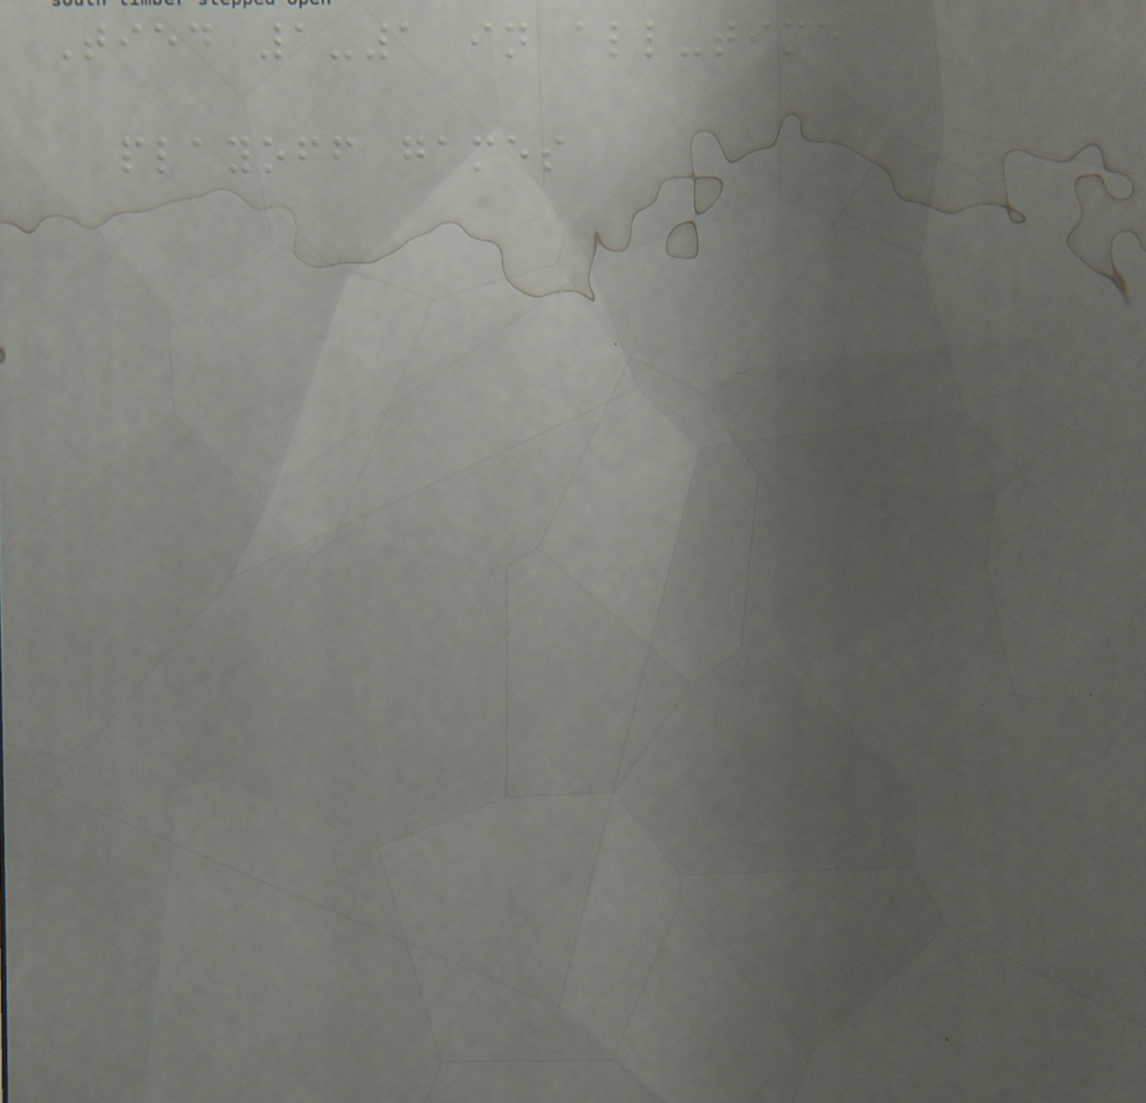Tied 1-1 in all-time
playoff games
